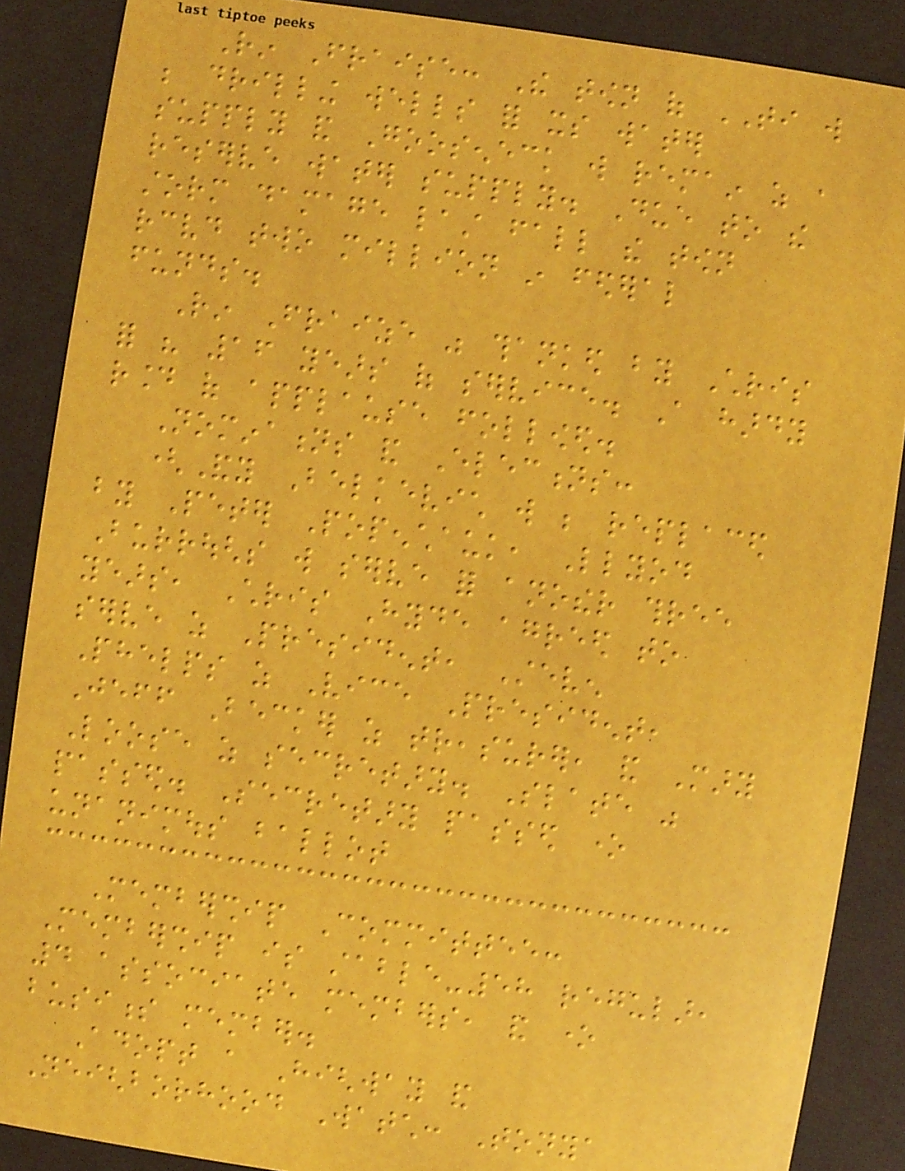Rin Fraise: The town of TI will
be drilling wells for its water
supply and Gooseneck will remain as a
reserve water supply. Due to the
storm damage last fall the town
received two million in federal
funds.
Rin Fraize was thanked by Chris
for his 16 years of service. A hardy
round of applause followed.
Nominations and Elections:
(Andy Belkevich will be replaced
by Peter Popenchauk, Llyod
Burroughs will serve for another three
years, Chris Hyde agreed to
serve as President, Steven
Phelps as Vice President,
Jeff Becker as treasurer, and Mary
Loose as secretary. Slate was
passed. Secretary passed one
unanimous ballot
Membership Committee:
Membership is stable-58 regular,
4 associate members, and one
business member.
Adopt a Highway and
Neighborhood Watch: Tonya
